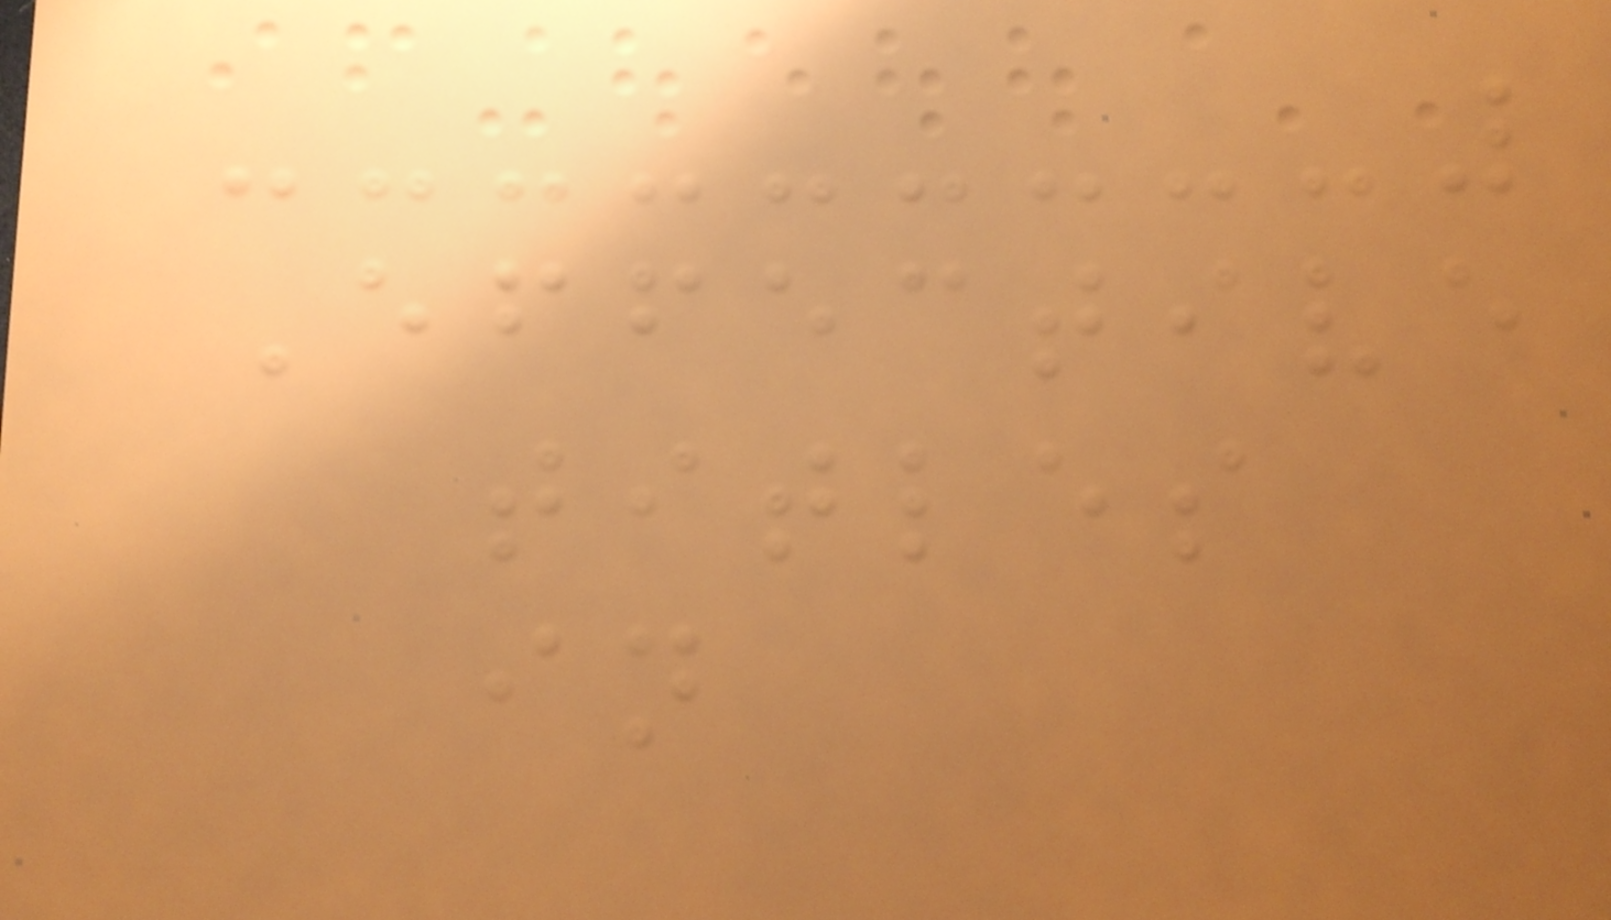Effective
titles
in
